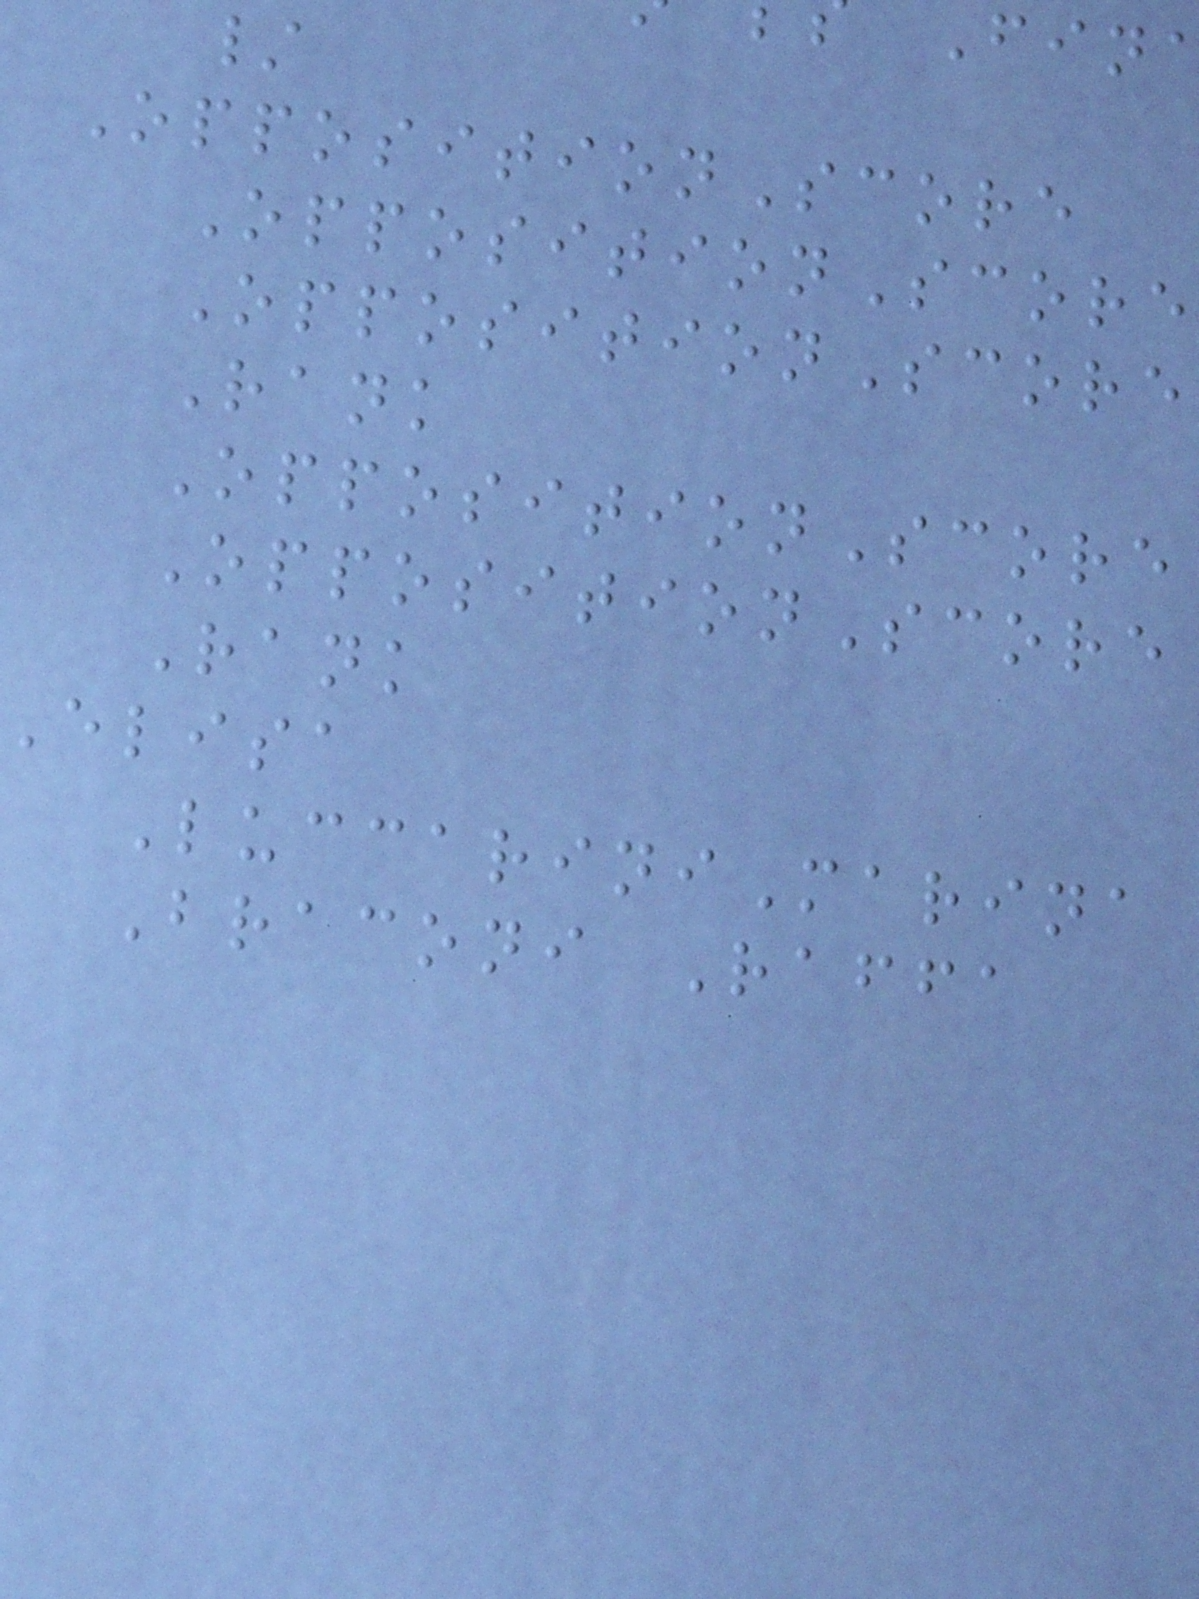/
OppositionScore
OppositionScore
OppositionScore
Rank
OppositionScore
OppositionScore
Rank
elisa
LuccariniMarina
Braconi Raffa
